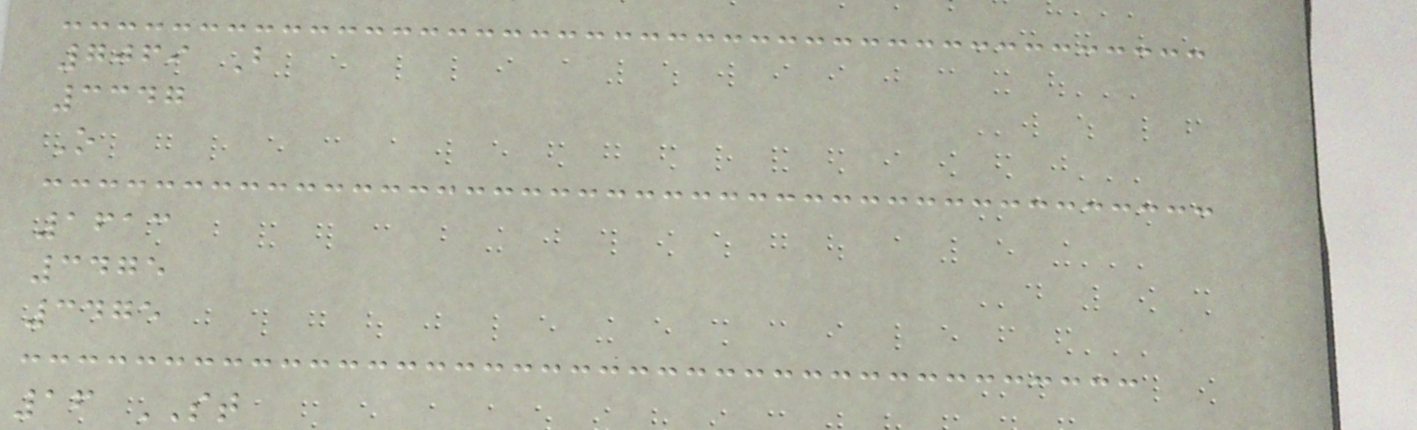7069 B
3347
O
1613
3475
3475
16 ST
